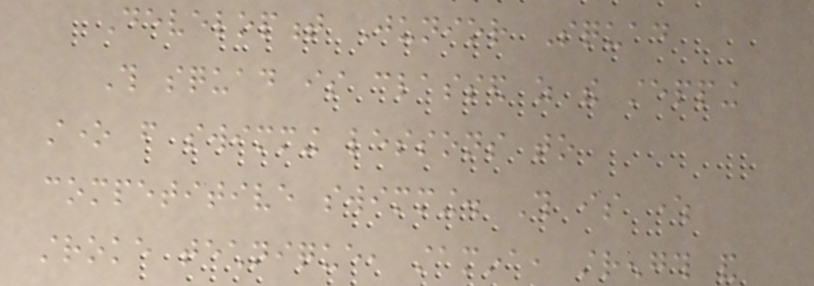Development Junior Squad
This squad is classed as the stepping
stone from swimming lessons to
competitive swimming. This is where
stroke technique, stamina, strength and
